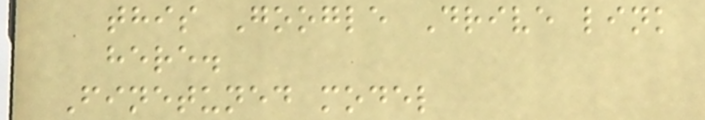this Google Drive link
here.
Finetuned model
